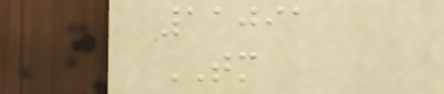11091
TM
